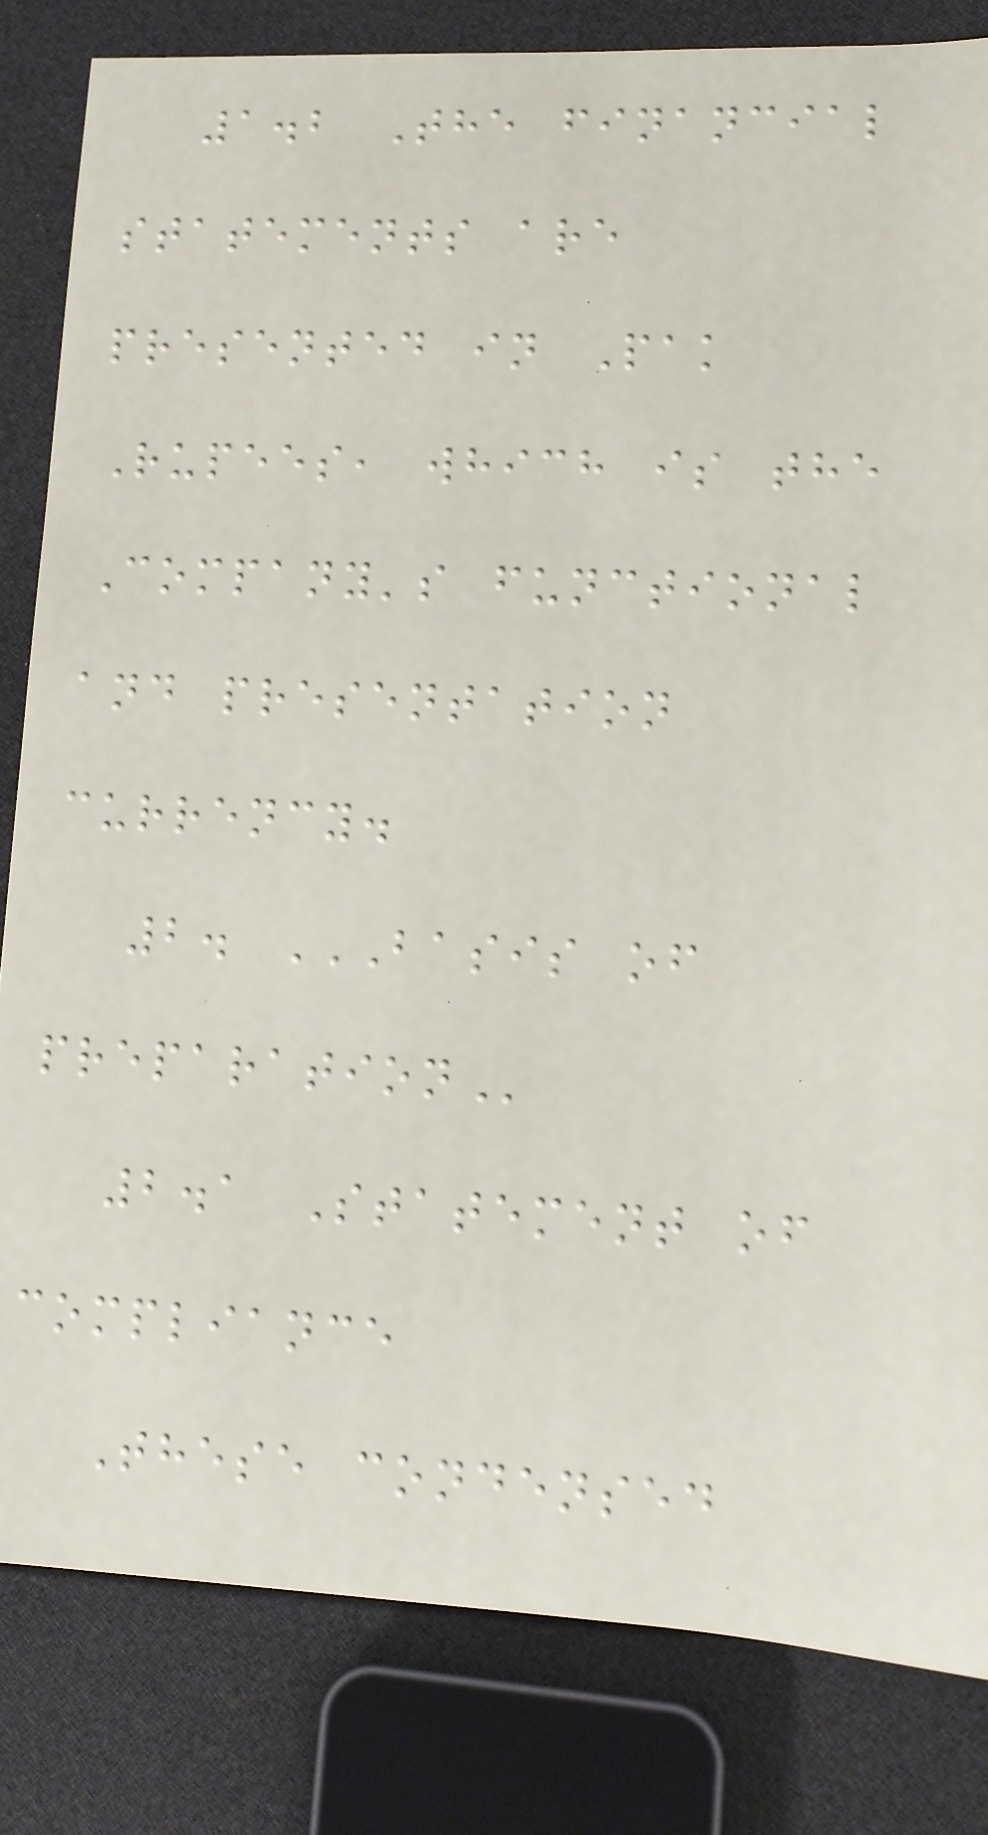1.2 The financial
statements are
presented in Pak
Rupees, which is the
Company's functional
and presentation
currency.
2. BASIS OF
PREPARATION
2.1 Statement of
compliance
These condensed
